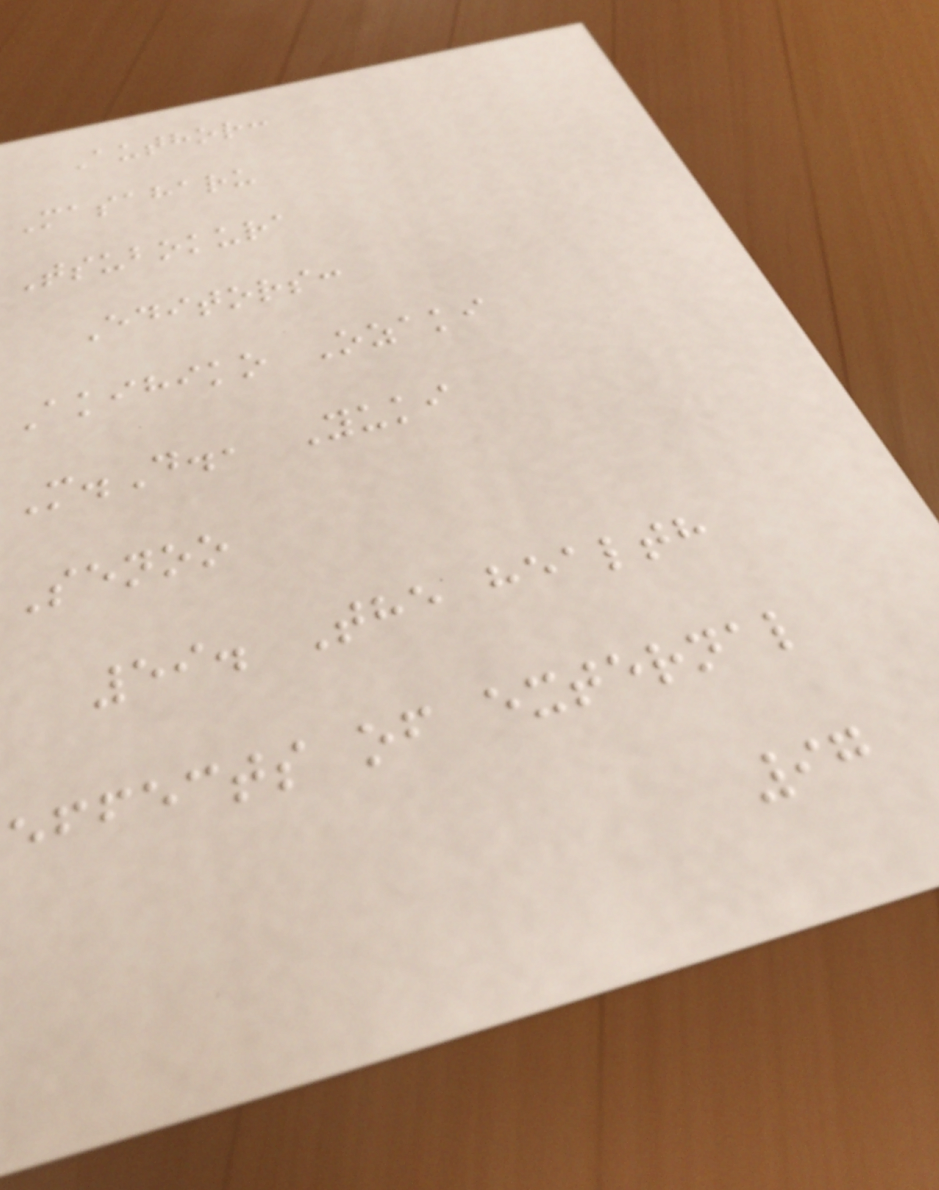Author:
Masaharu
Tsubokura
Editors:
Akihiko Ozaki
M.D., Yuki
Senoo
59. The health
effects of external
97
